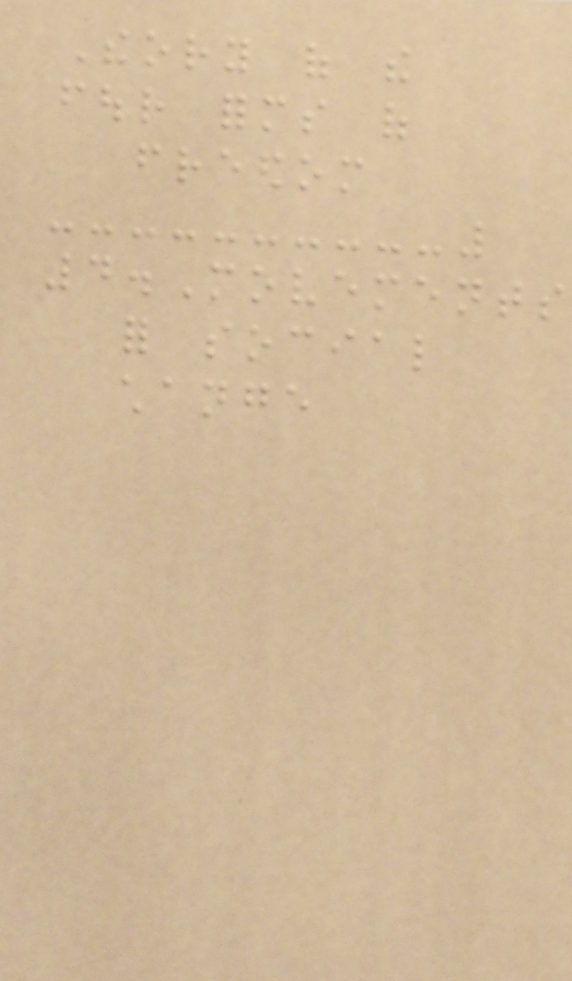Theory of the
four forms of
freedom
4.Movements
for social
change
